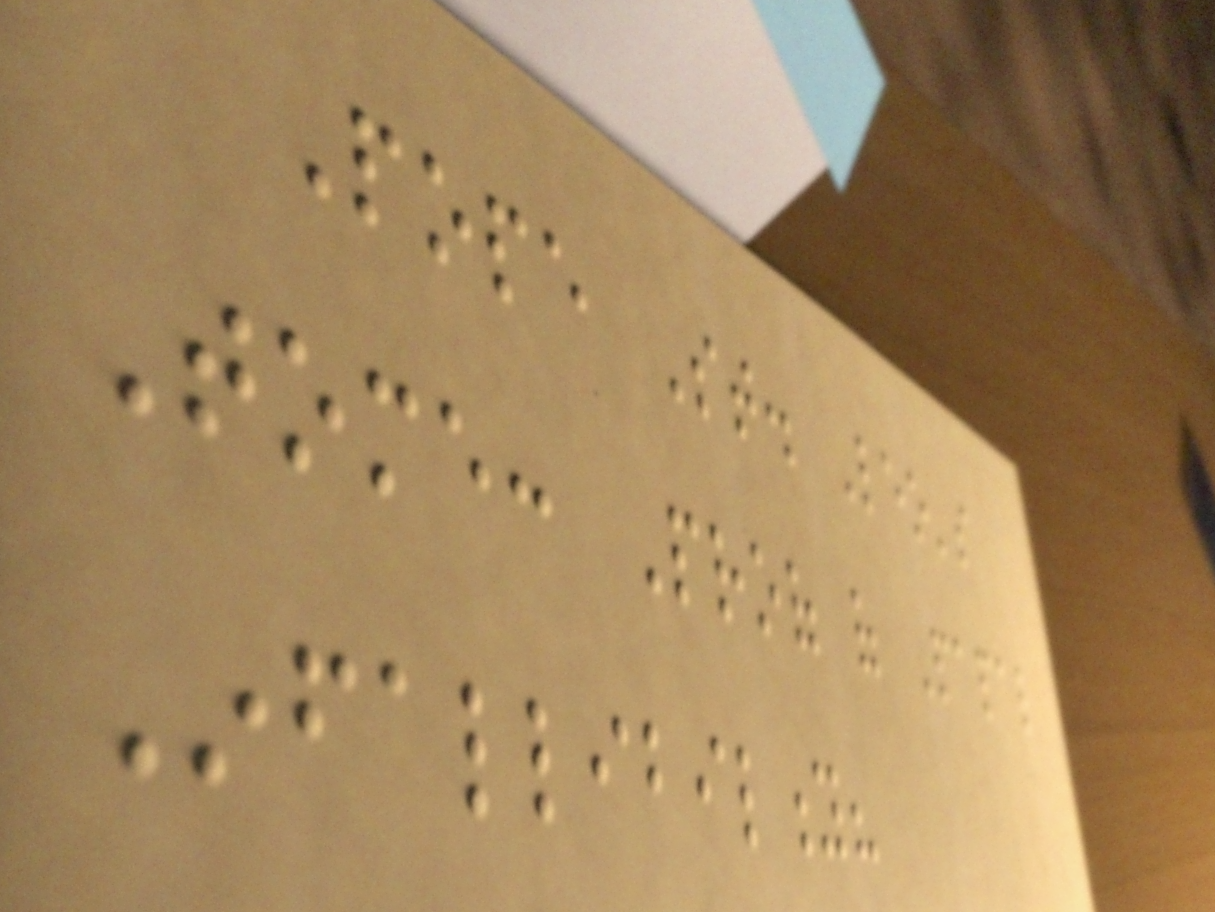Pope St. Leo's
Tome: Proof of Papal
Infallibility?
